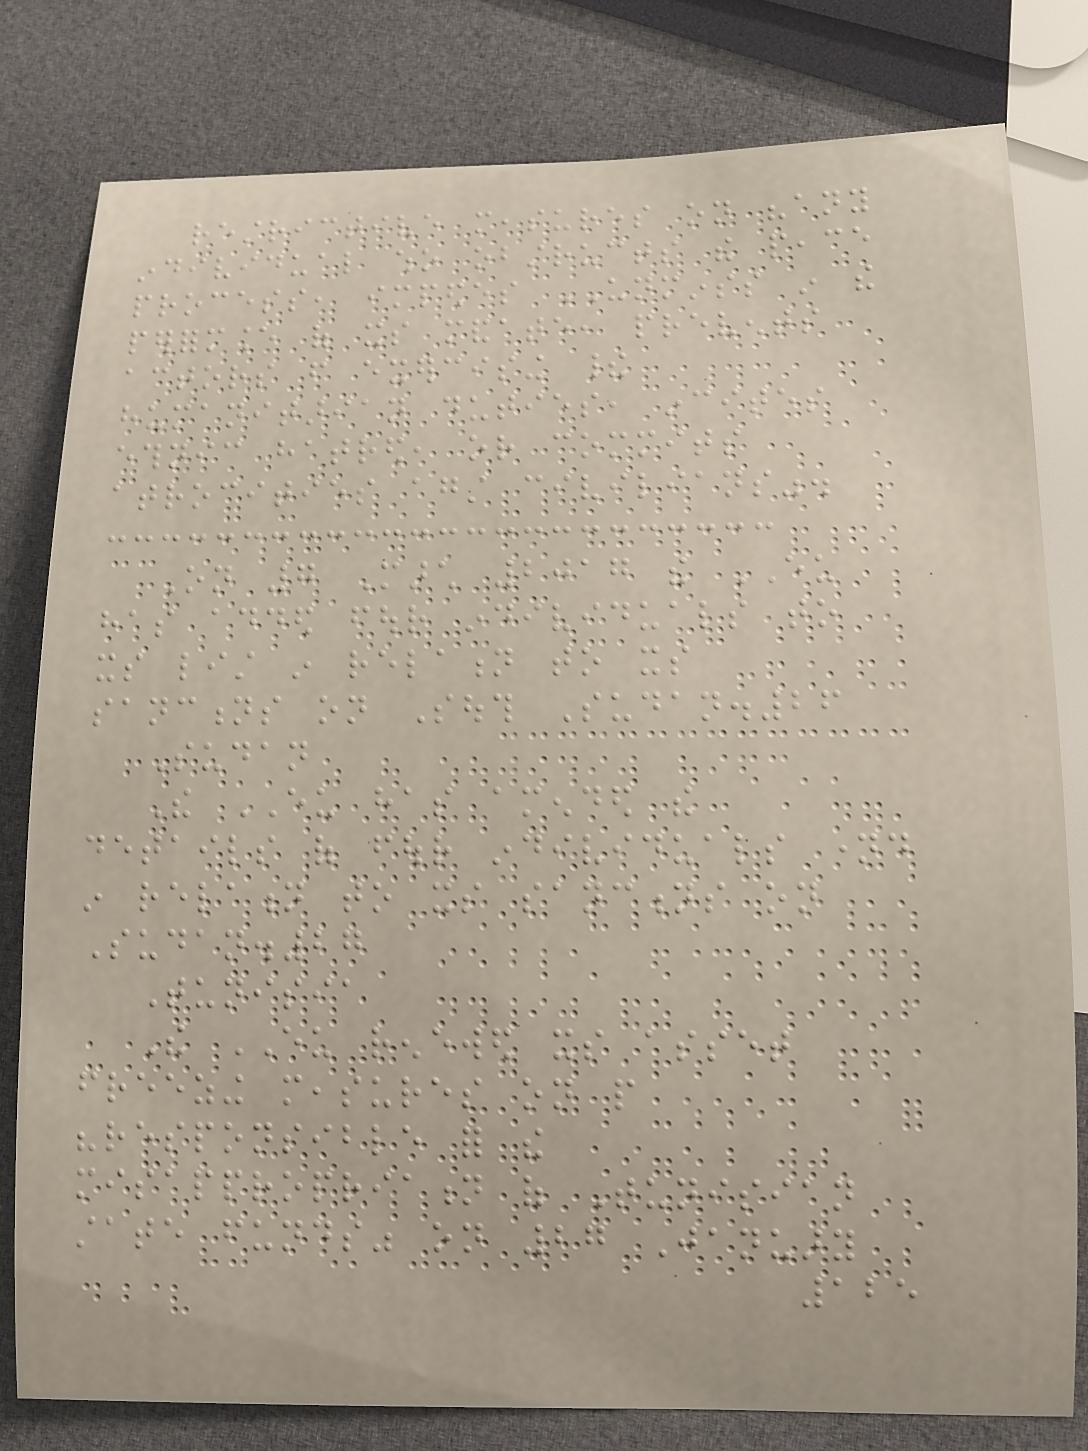restrictive measures on "any
individual who obstructs the peace
process, impedes UNMINSS in the
performance of its mandate, prevents
actors from exercising their
humanitarian duties, incites
ethnic hatred, or commits
atrocities against civilians".
On 7 March 2017 the EU
has added four individuals to
its list in relation to its
sanctions on South Sudan.26
Sudan
The EU has amended the
details of four individuals named
in relation to its sanctions on
Sudan.27
Tunisia
The EU renewed its asset
freezing measures on people
"responsible for the
misappropriation of Tunisian
state funds" on 27 January
125
